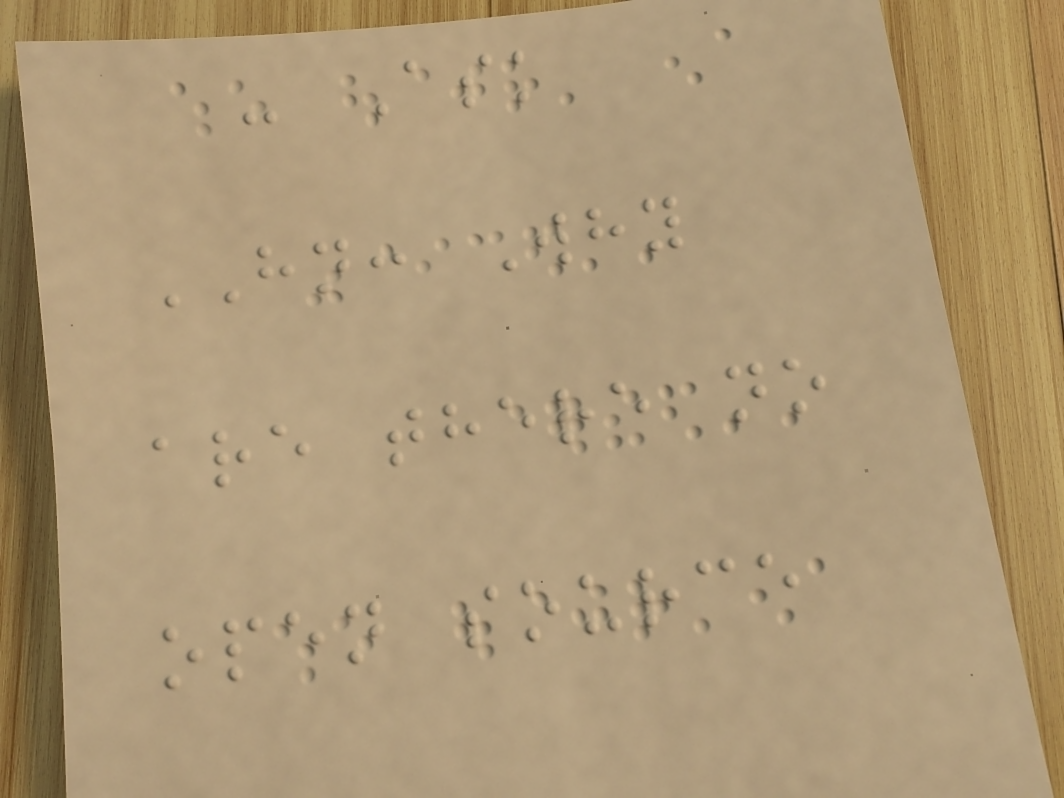- Ask
HN: Why
are there no
open source
